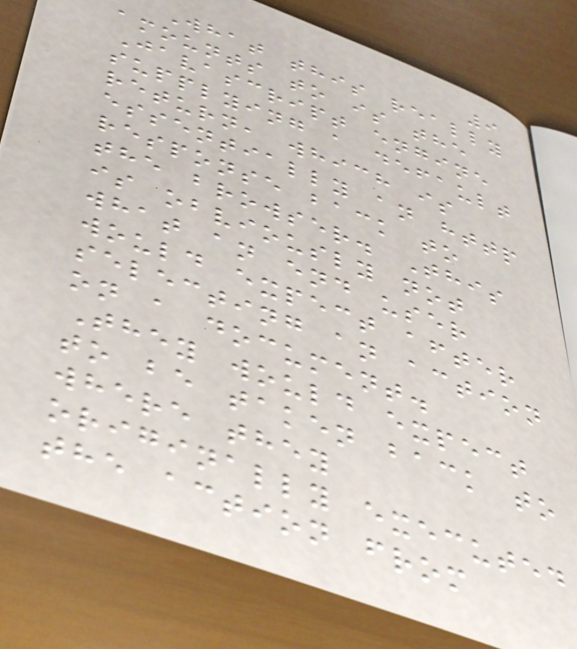9
What this really
amounts to is the
Javascript engine
supplying a default
return, which is
essentially an http
response back to
the browser. This
is obviously not
what an end user
would expect after
selecting an action
on a document.
They would expect
to be taken back to
where they
originally executed
the action from
